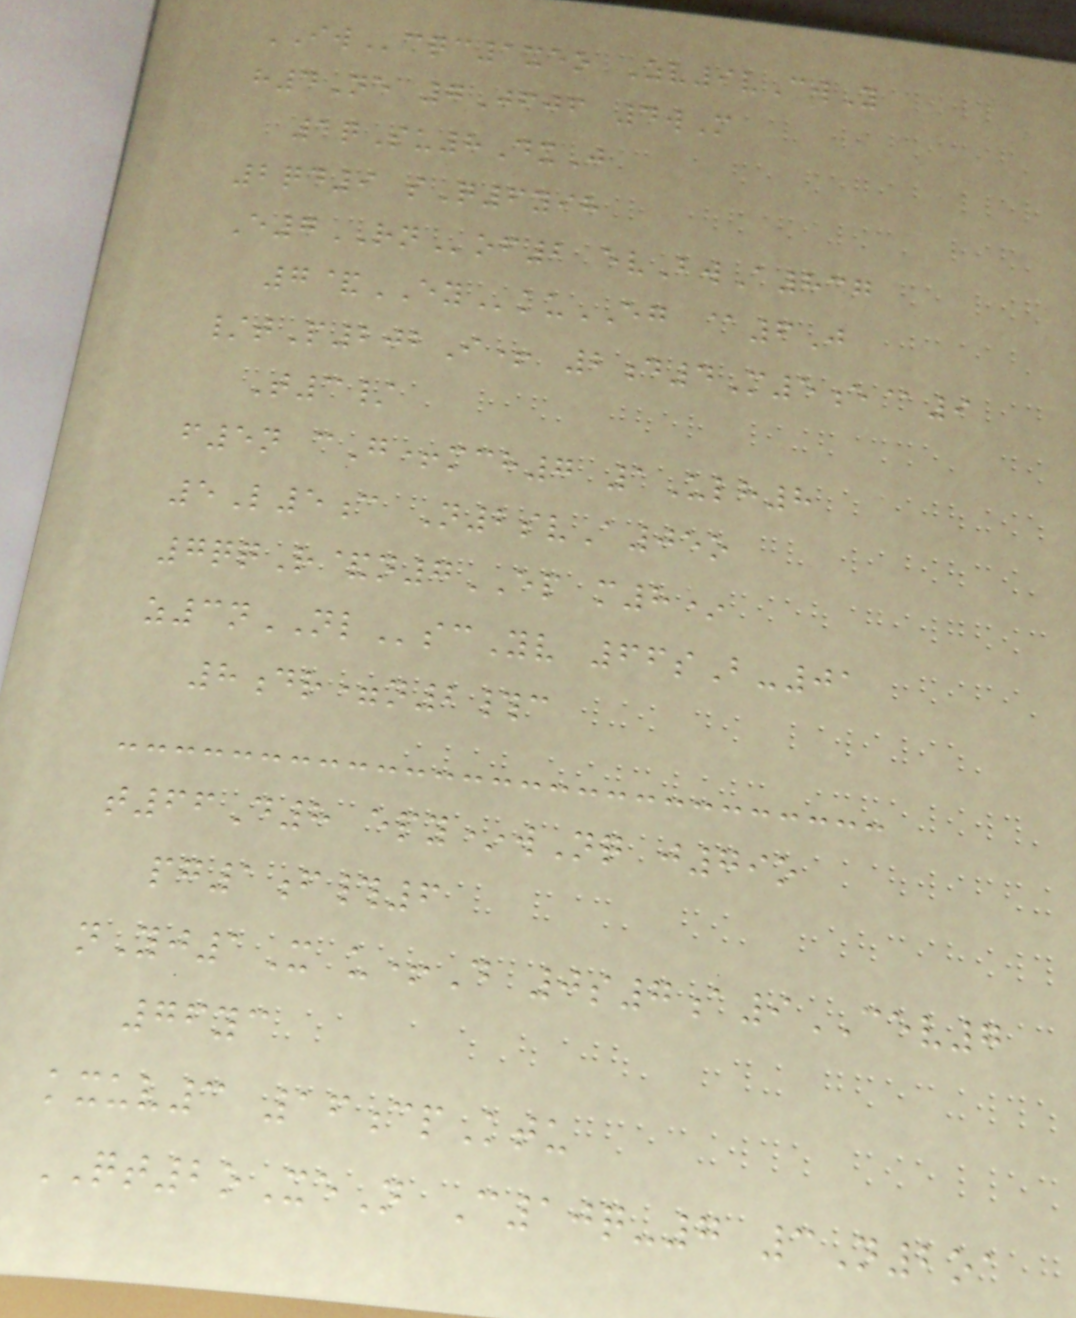IWcqc1xeo Zv9vCwY
h4Ne 7Jfjf 4wM
1qSu8DxJ
2qd9 sQ6yih
E7RNof2 evBwA837
7&EYkuEG @6J
/tP202I+ 2d4M5e@9
T3/
f5n cG+mch7 1Ulh8
5L5c N2svA05o
7qqR&n7EP m8*
z3nNLscYv 66sB-01
8dr=n2#c
t66D8 epy*wNq j79o
pg1f#6
nYj1X u+D 0s7a9CEV7
76yc
kxuv3 16cpKtu
QT2oXeN C10q-7 3N2oa
